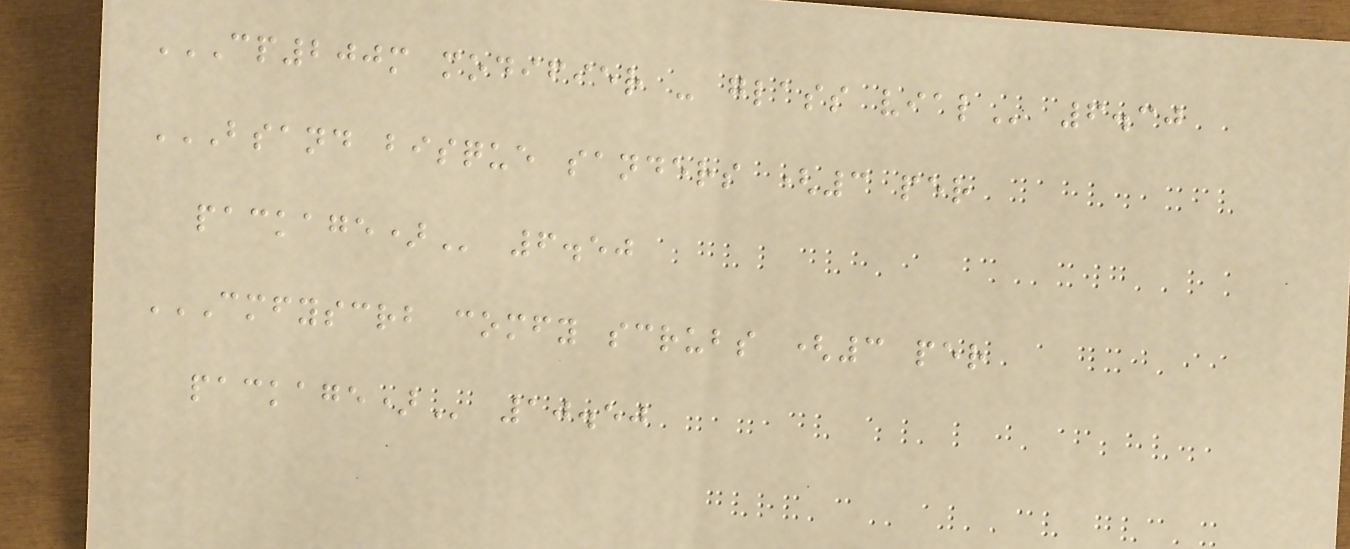CP200M MODIFIER - GLASS VIAL 6.30
BSAND BISQUE SANDERS (3 PER
PACKAGE) 6.50
CMFYSCRB COMFY SCRUBS (3 PER
PACKAGE) 10.50
